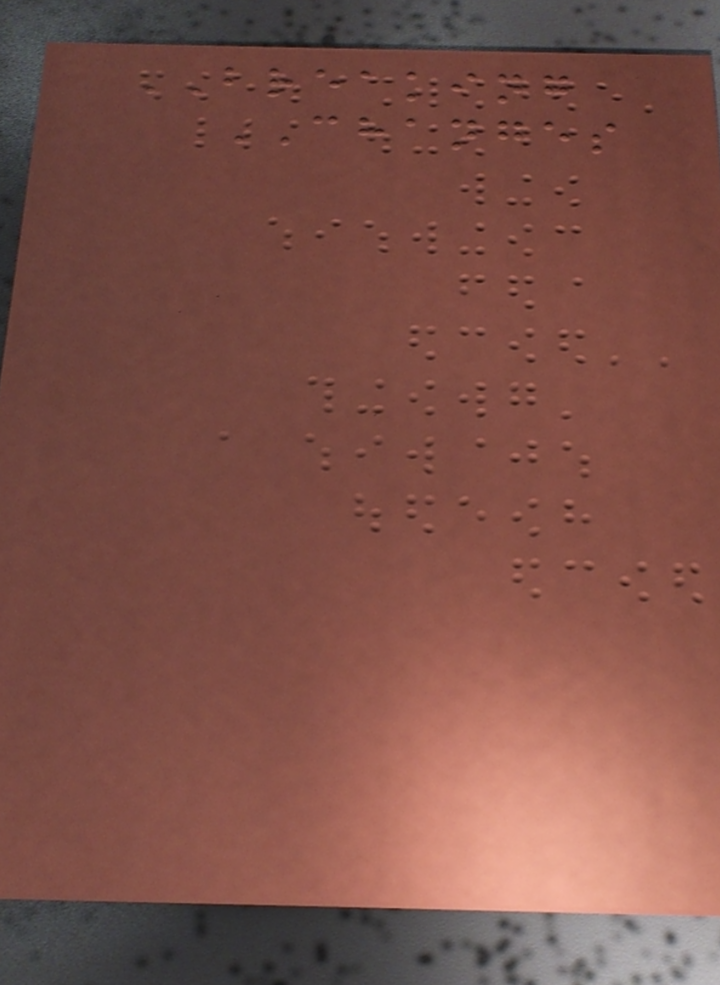BREAKING
CHANGES
